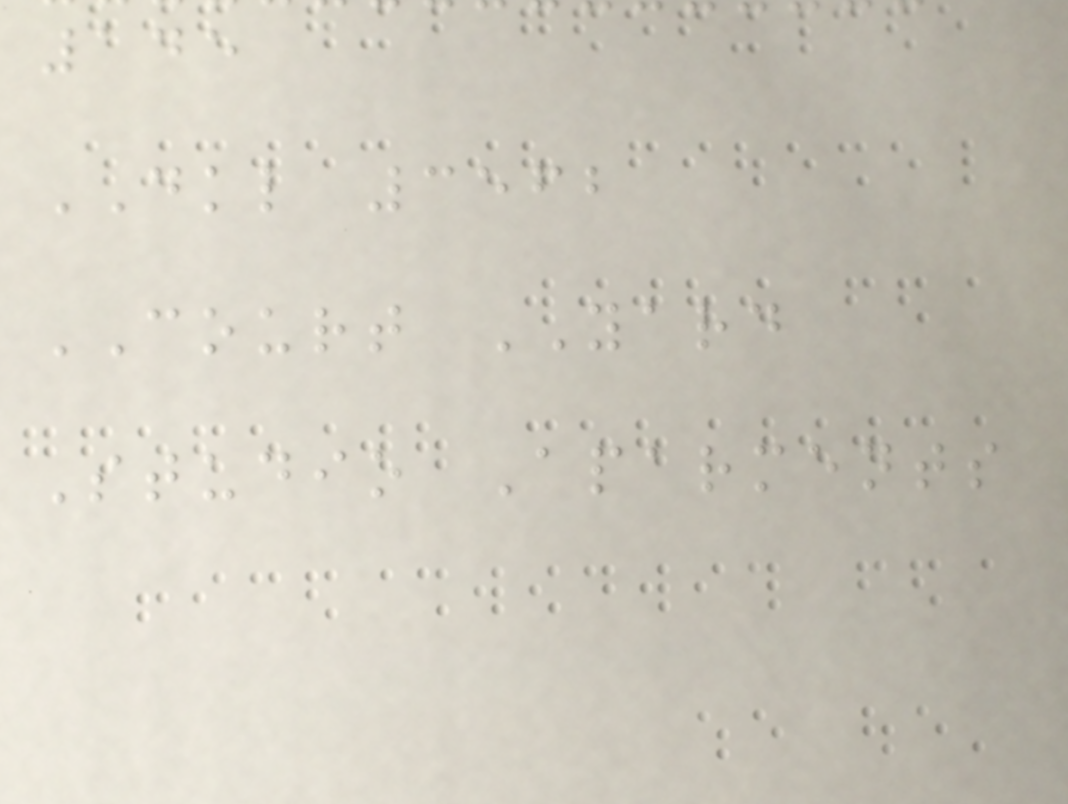145
DKL 3562
COURT YARD
Studio Aparments
